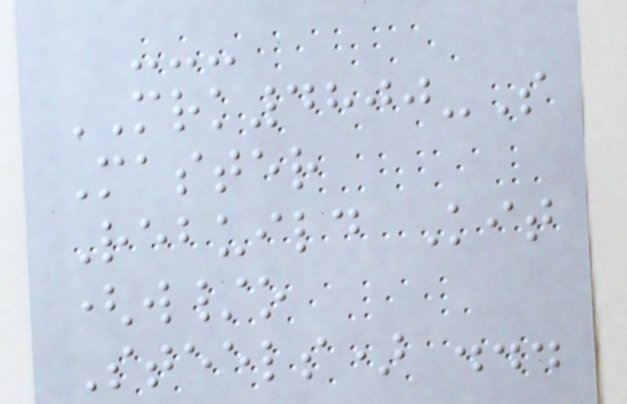---
MRK4800-S
Master
Rebuild Kit
(w/o
Steels) ...
